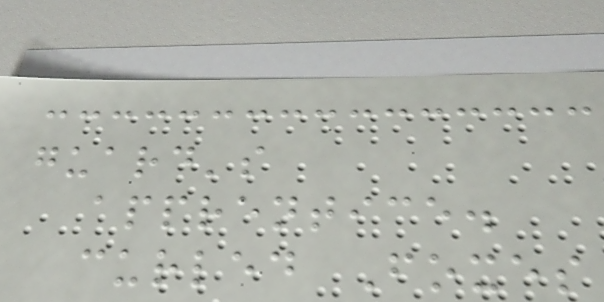guard's
apprentice.
curled Foxes
